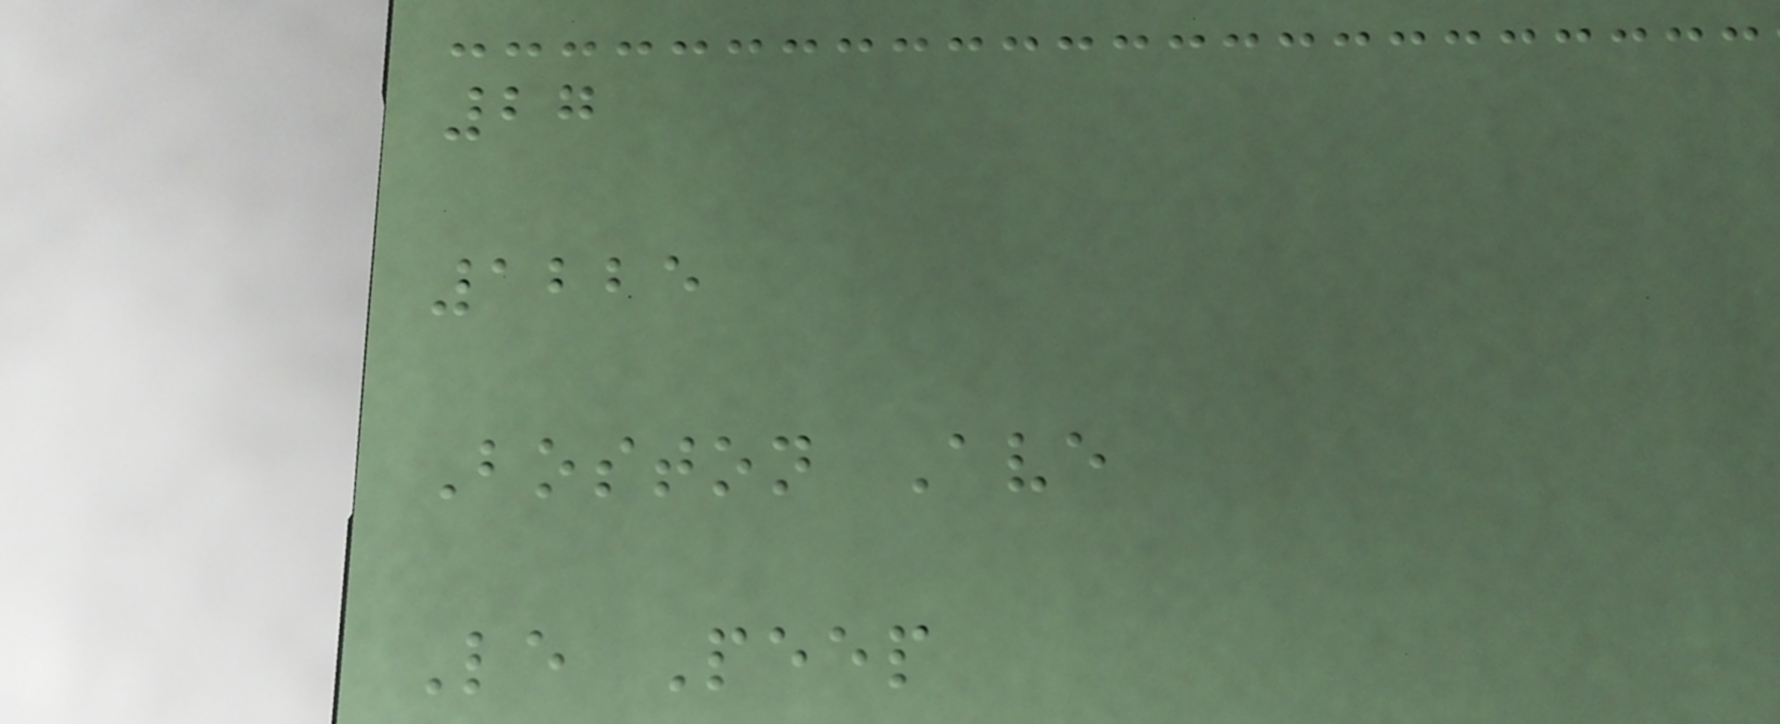27
1225
Boston Ave
Le Peep
